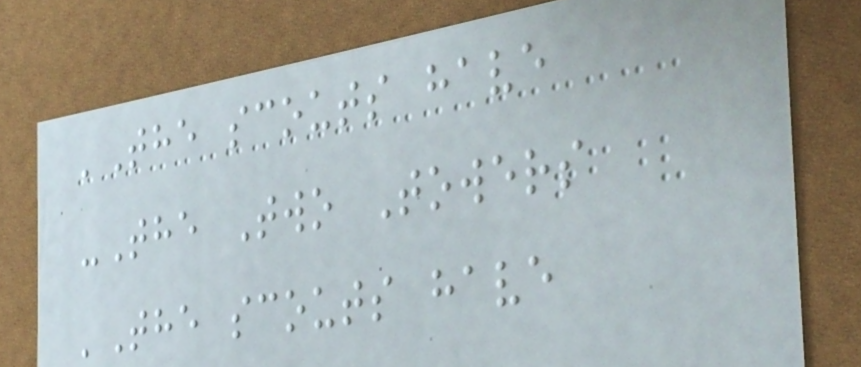'The scouts have
-The Two Towers
'The scouts have
